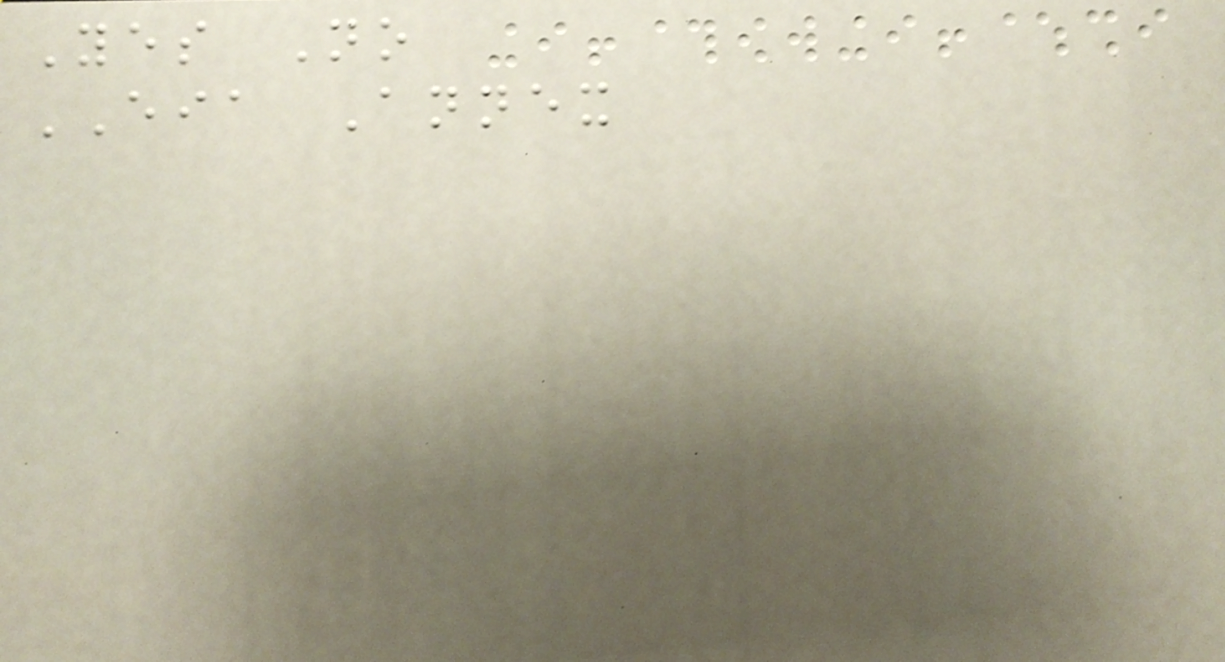Yes No
EIA Annex
